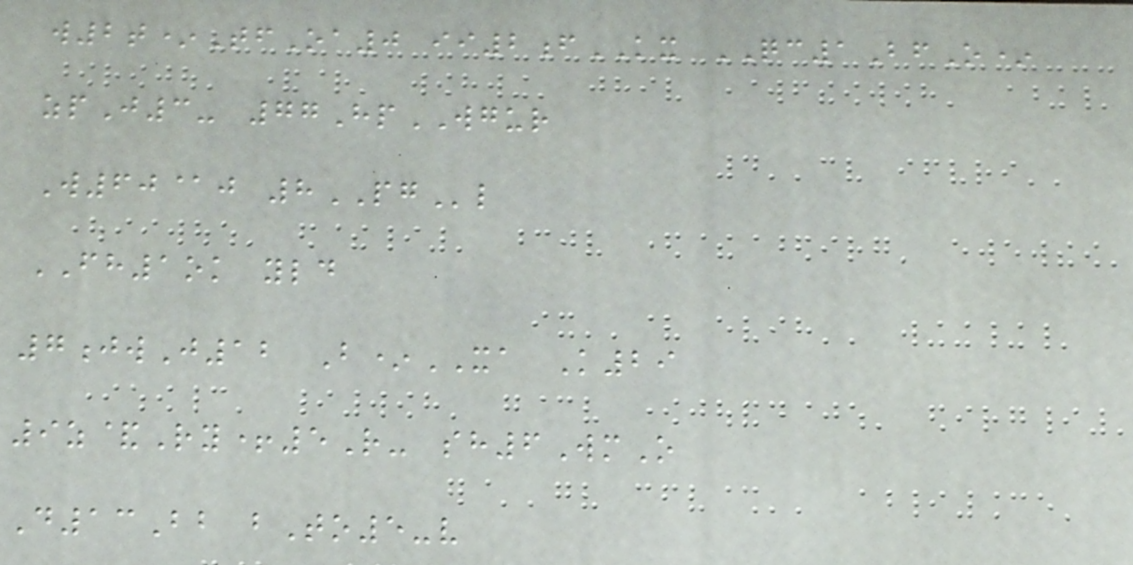w2t*TfOa0 ii2fKX QC1BfO*
zpJ3- 77HpWGUR
W60@j 8PGl
FH1ok yld
7jwJ12 B*XA K29
9z&Ry+5R- sh6WmO
D13Bb bTo5-v
